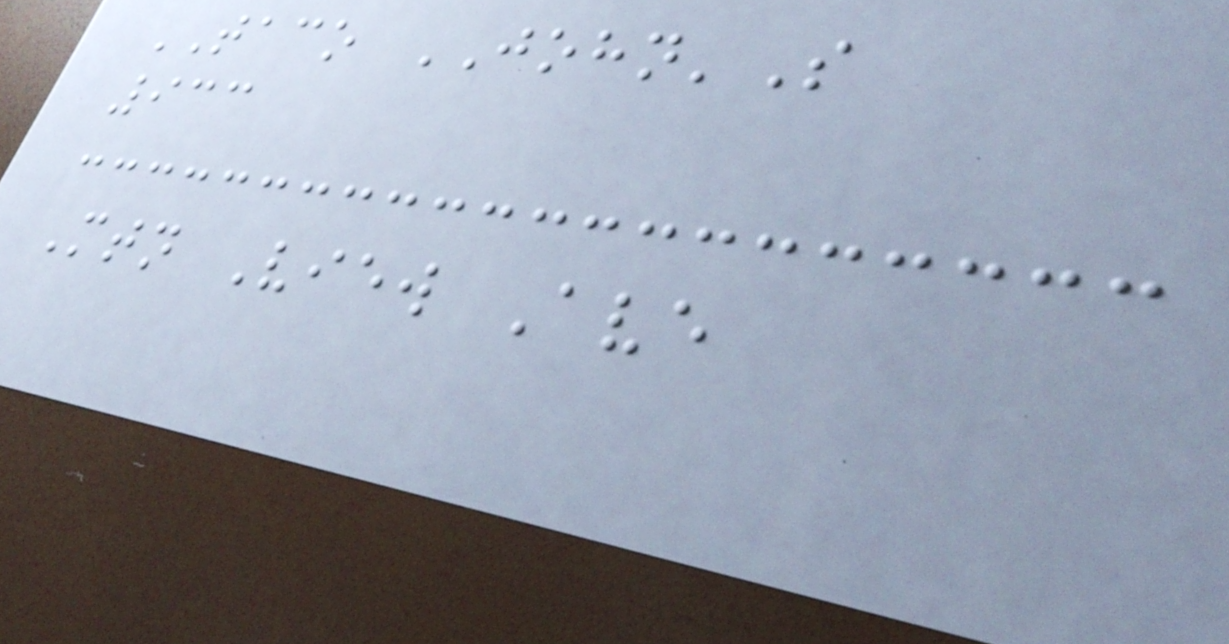TACO JOHN'S
933
Mtn View Ave
